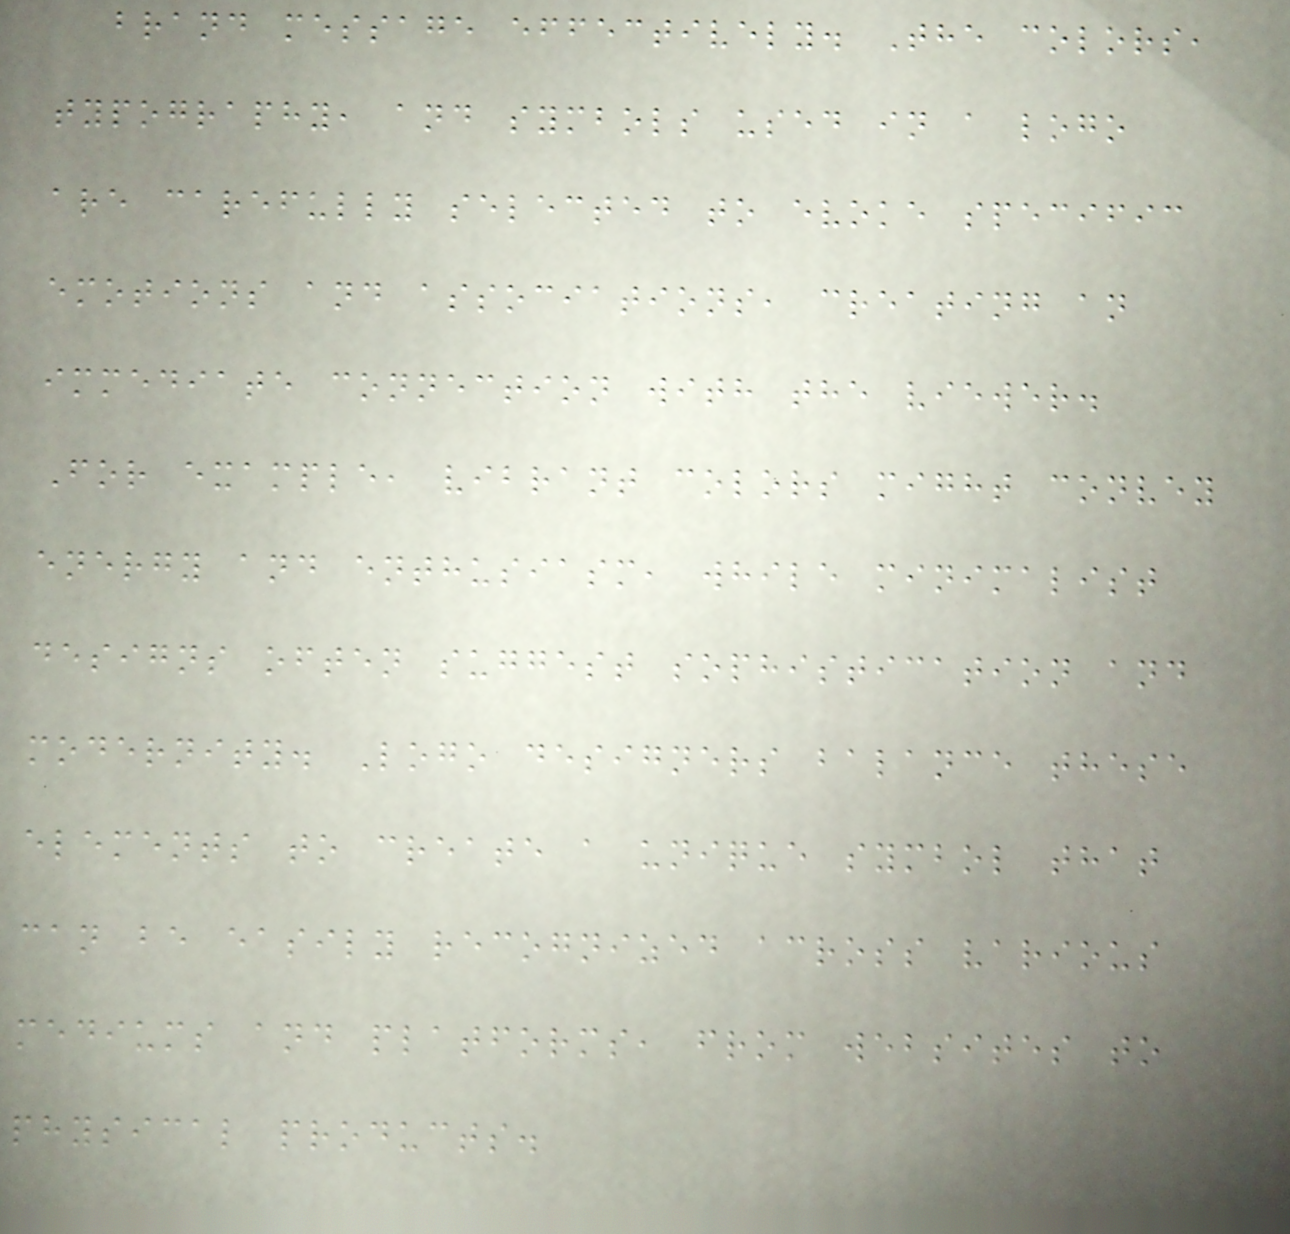brand message effectively. The colors,
typography, and symbols used in a logo
are carefully selected to evoke specific
emotions and associations, creating an
immediate connection with the viewer.
For example, vibrant colors might convey
energy and enthusiasm, while minimalist
designs often suggest sophistication and
modernity. Logo designers balance these
elements to create a unique symbol that
can be easily recognized across various
mediums and platforms, from websites to
physical products.
